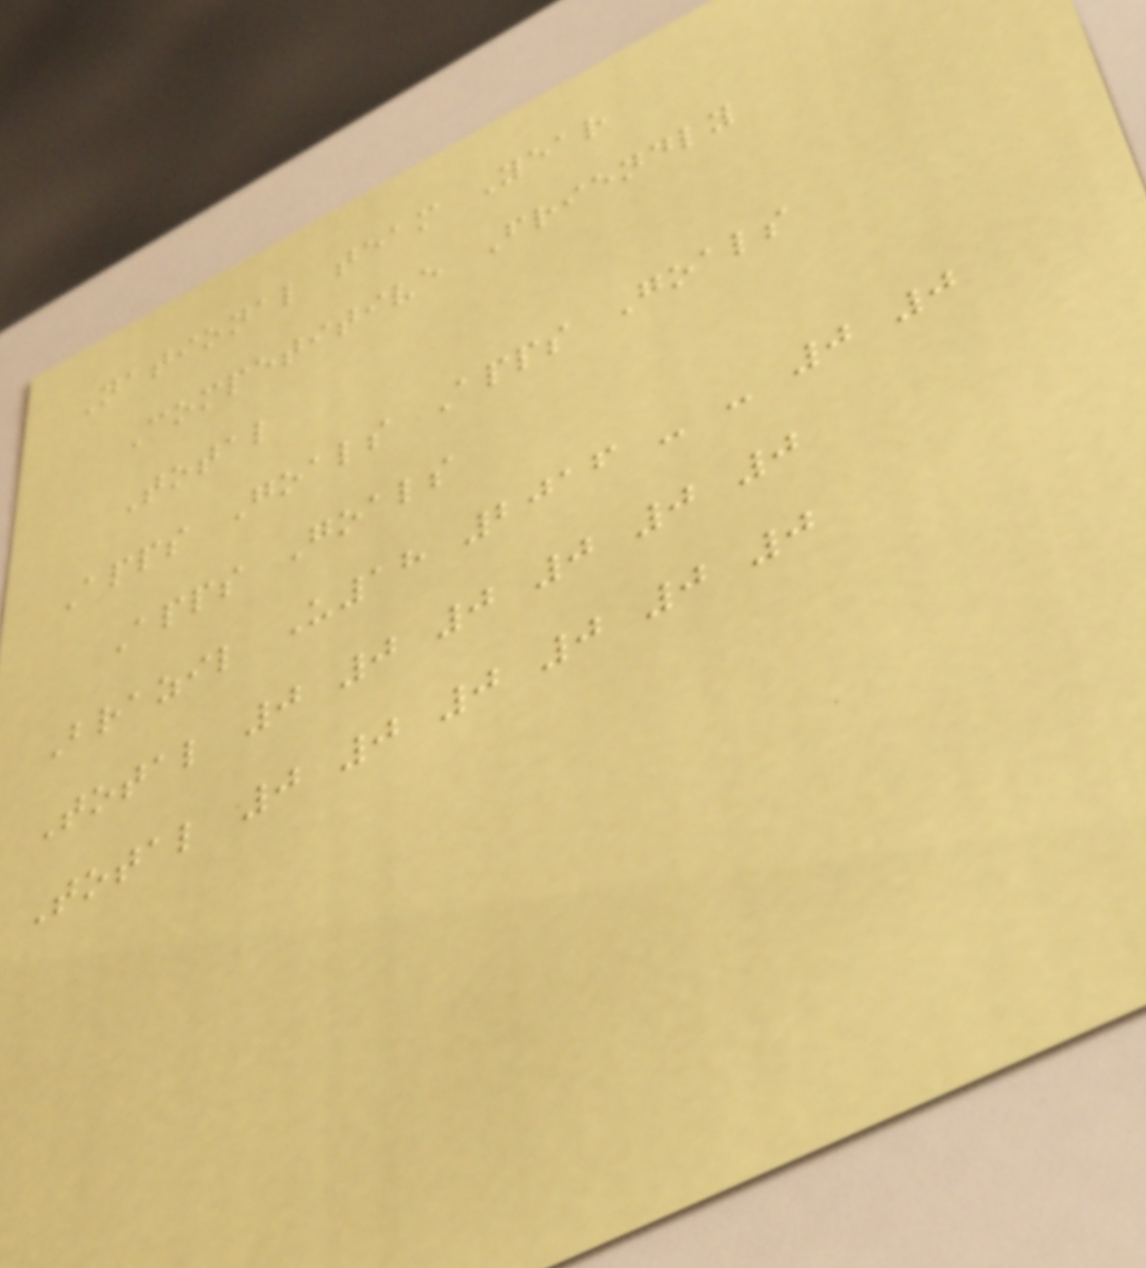National team Year
Competitive Friendly
Total
Apps Goals Apps Goals
Apps Goals
Brazil U18 2016 - - 0 0
Total 0 0 0 0 0 0
Total 0 0 0 0 0 0
